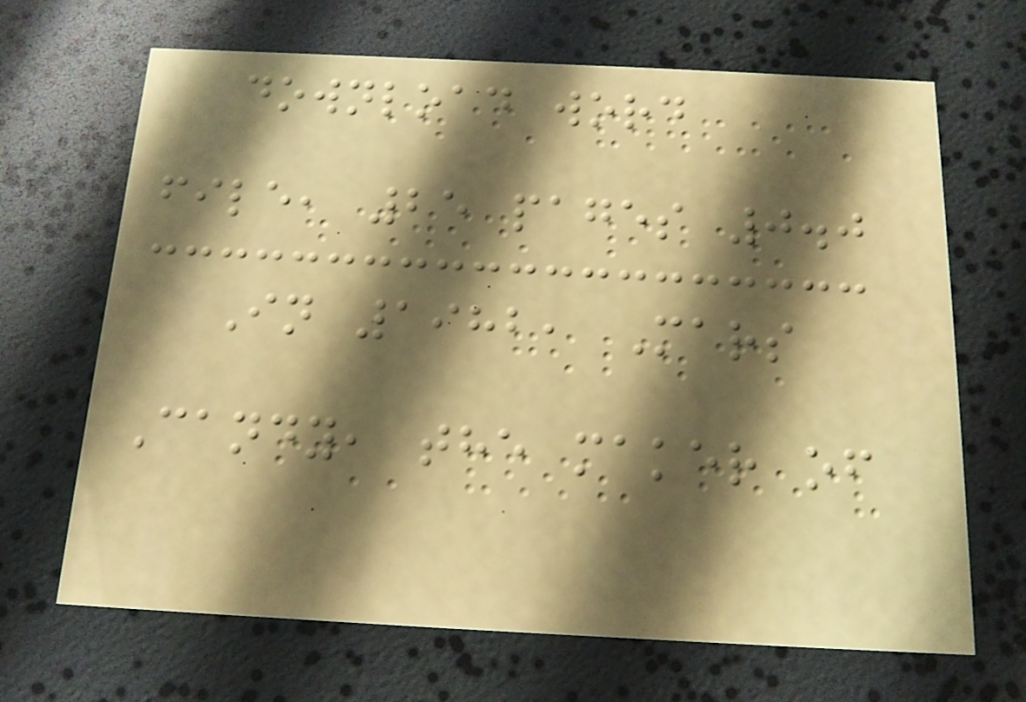download word
file, 25 pages 0.0
In 1982, Mars
Candy, the maker of
